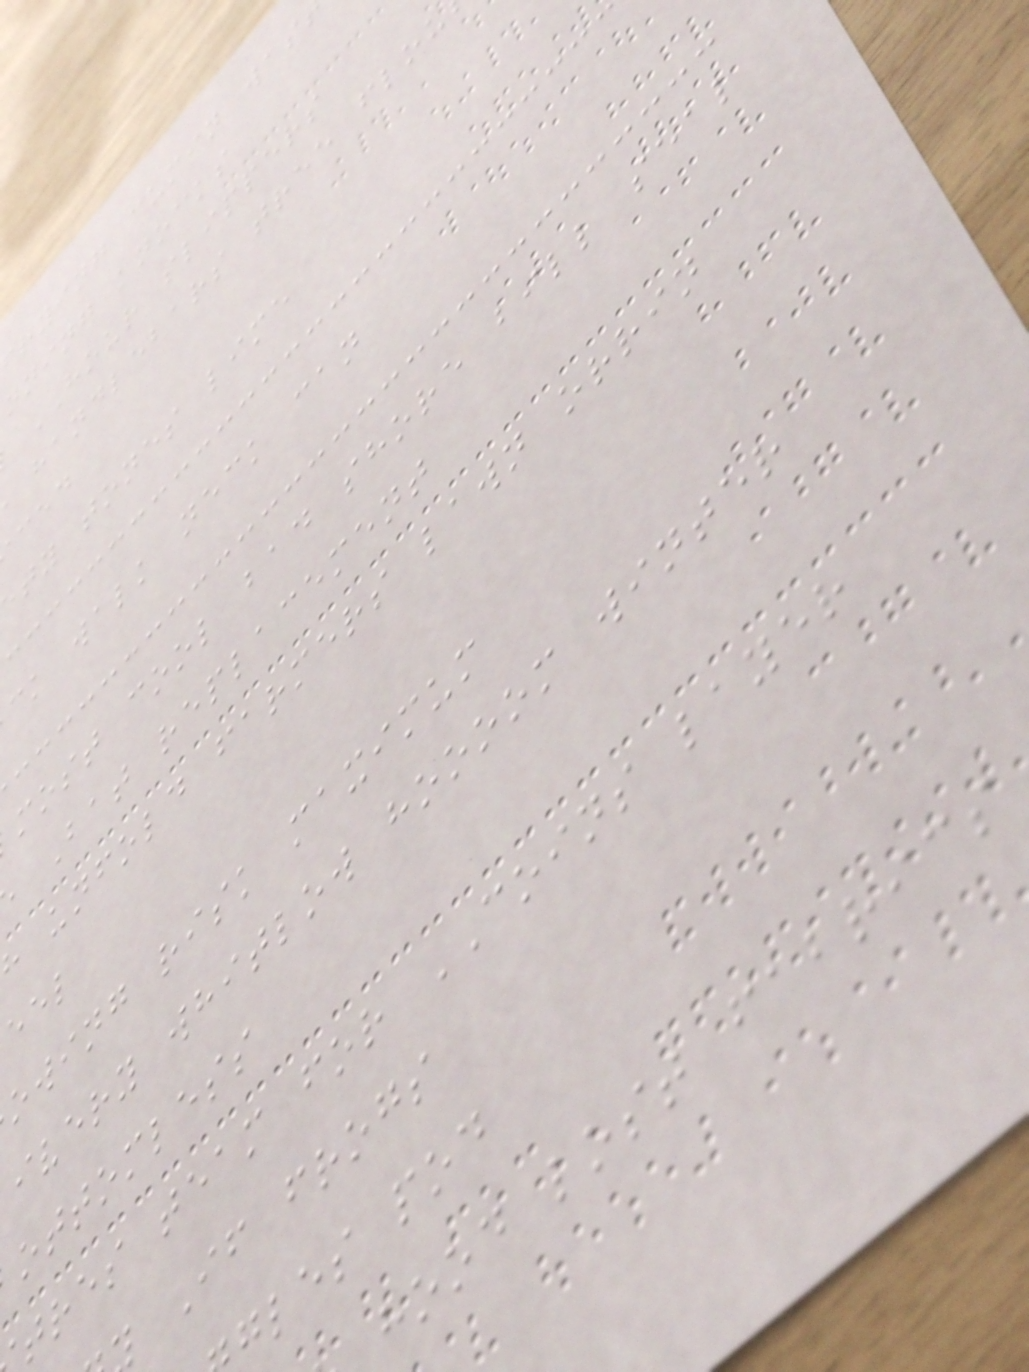rying cumin was
nning knocks
HOUR slippers
handlebars tree flou
ty tones lime
ck walk neck can
most cool bad shore bill seal
Bat replacement
h unfold farmers lawn orrin
owing risk maximum
ivery whitlow hoooom winter
ottomless
tres team for COINS layer
If frogs
gles pod
hood lost fabrics
